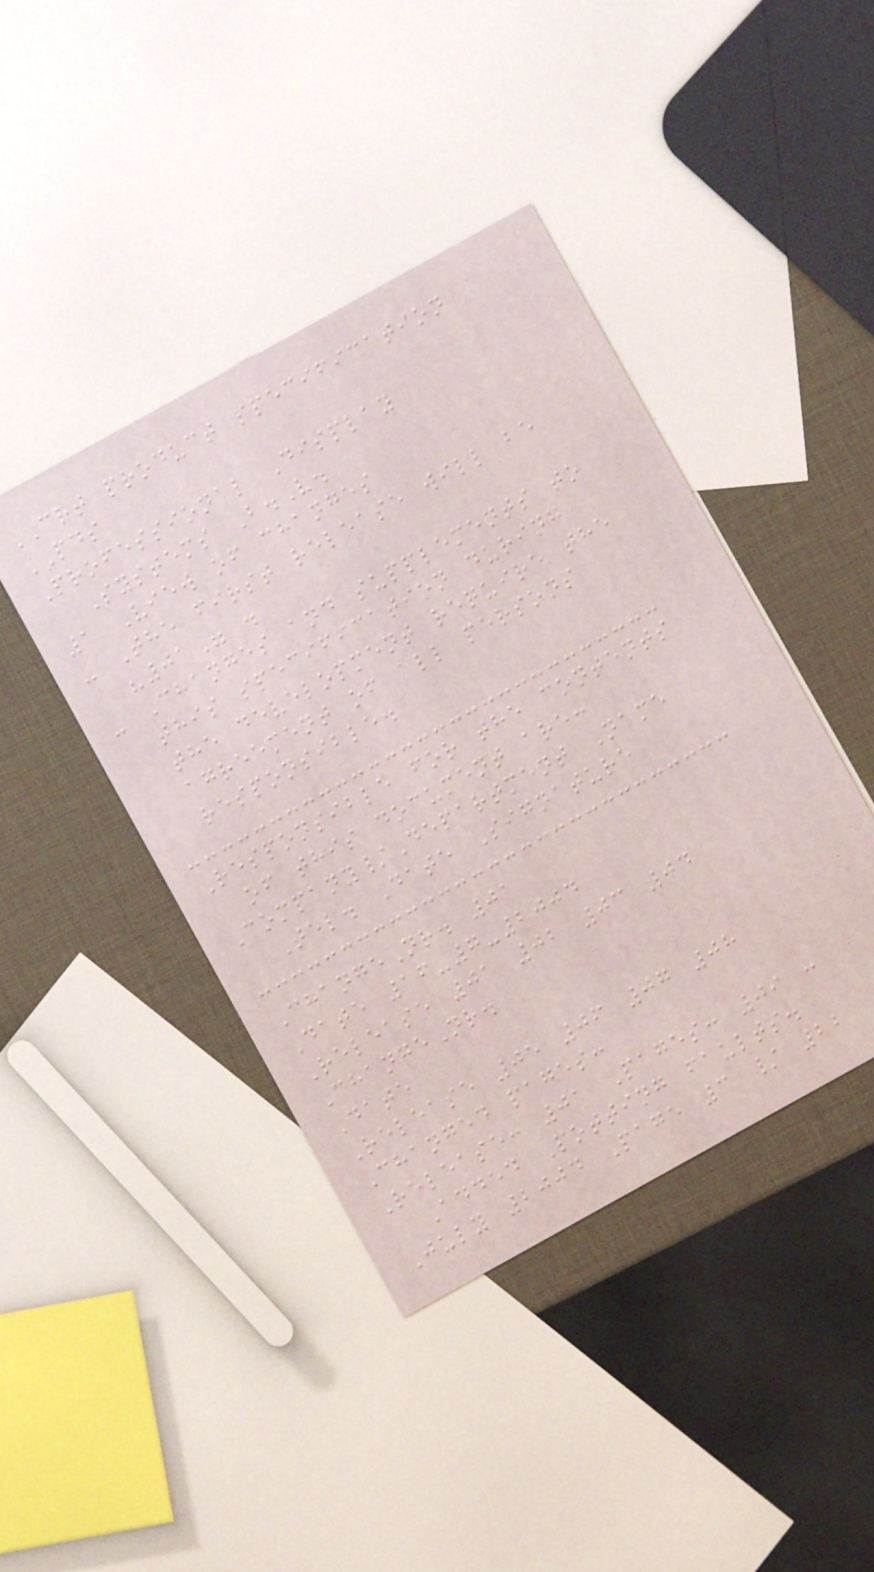CRT product specification
PDS
Professional Display
Systems B.V.
1 View of changes
- The first release will be
"01" .
- Changes and supplements to
this specification during
the development require the
agreement of all persons
responsible.
Responsible for the contents
of this document are:
Company/Department Name
Tel. Date Signature
ChangeNr. 01
Date 16-7-2004
Release 01 02 03 04
ChangeNr.
Date
Release 05 06 07 08
Changed pages:
Release: 01 Pages: 09 :
Added Potting faults.
July 2004 Page 3 / 22
